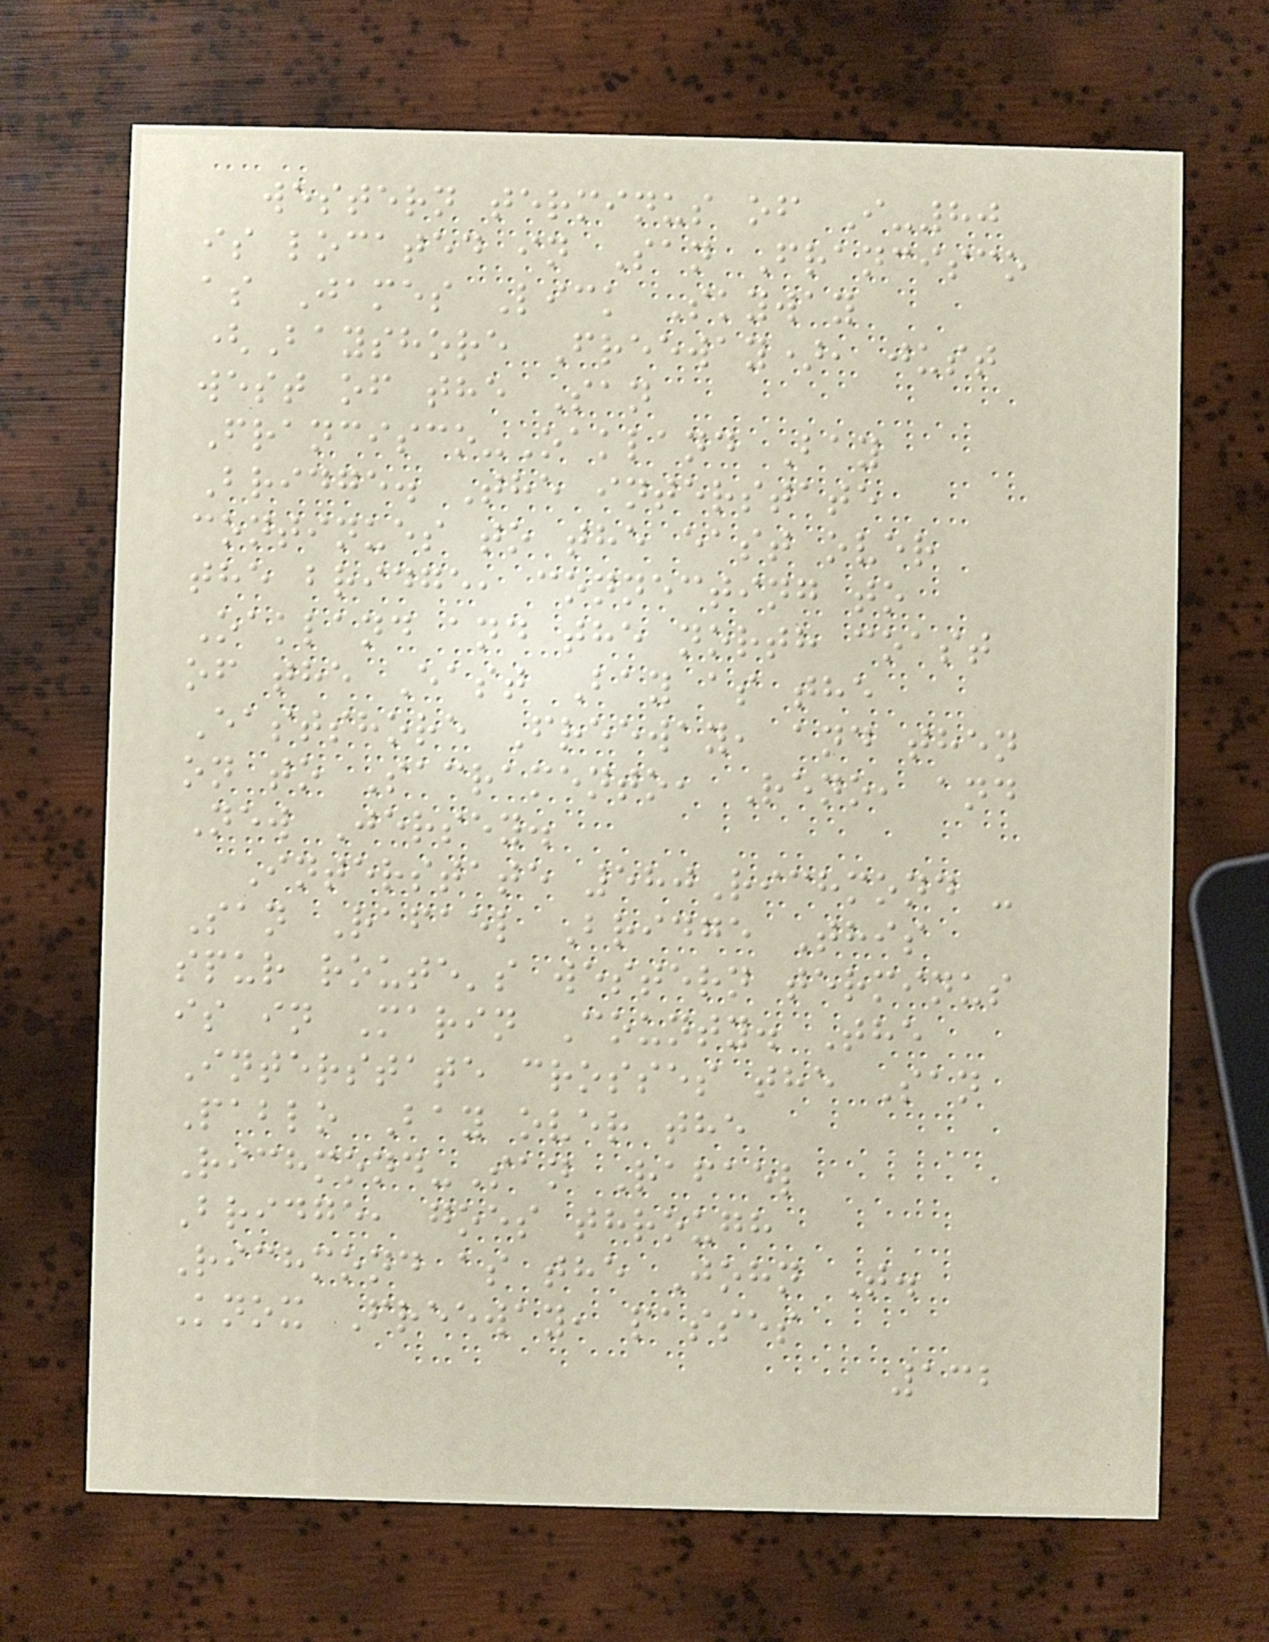western terminus of I-80
is located in San Francisco
as James Lick Skyway
(Bayshore Freeway), just
west of the San
Francisco-Oakland Bay
Bridge. The interstate
continues to the east over
the bridge, connecting to
Oakland and the north coast
of the East Bay as the
Eastshore Freeway, and then
on to Sacramento, Reno, and
New Jersey.
Interstate 580Richmond -
San Rafael Bridge This
spur route's western terminus
is in Marin County. The
Interstate crosses the San
Pablo Bay over the
Richmond-San Rafael
Bridge, goes through
Richmond as the John T.
Knox Freeway, passes
132
